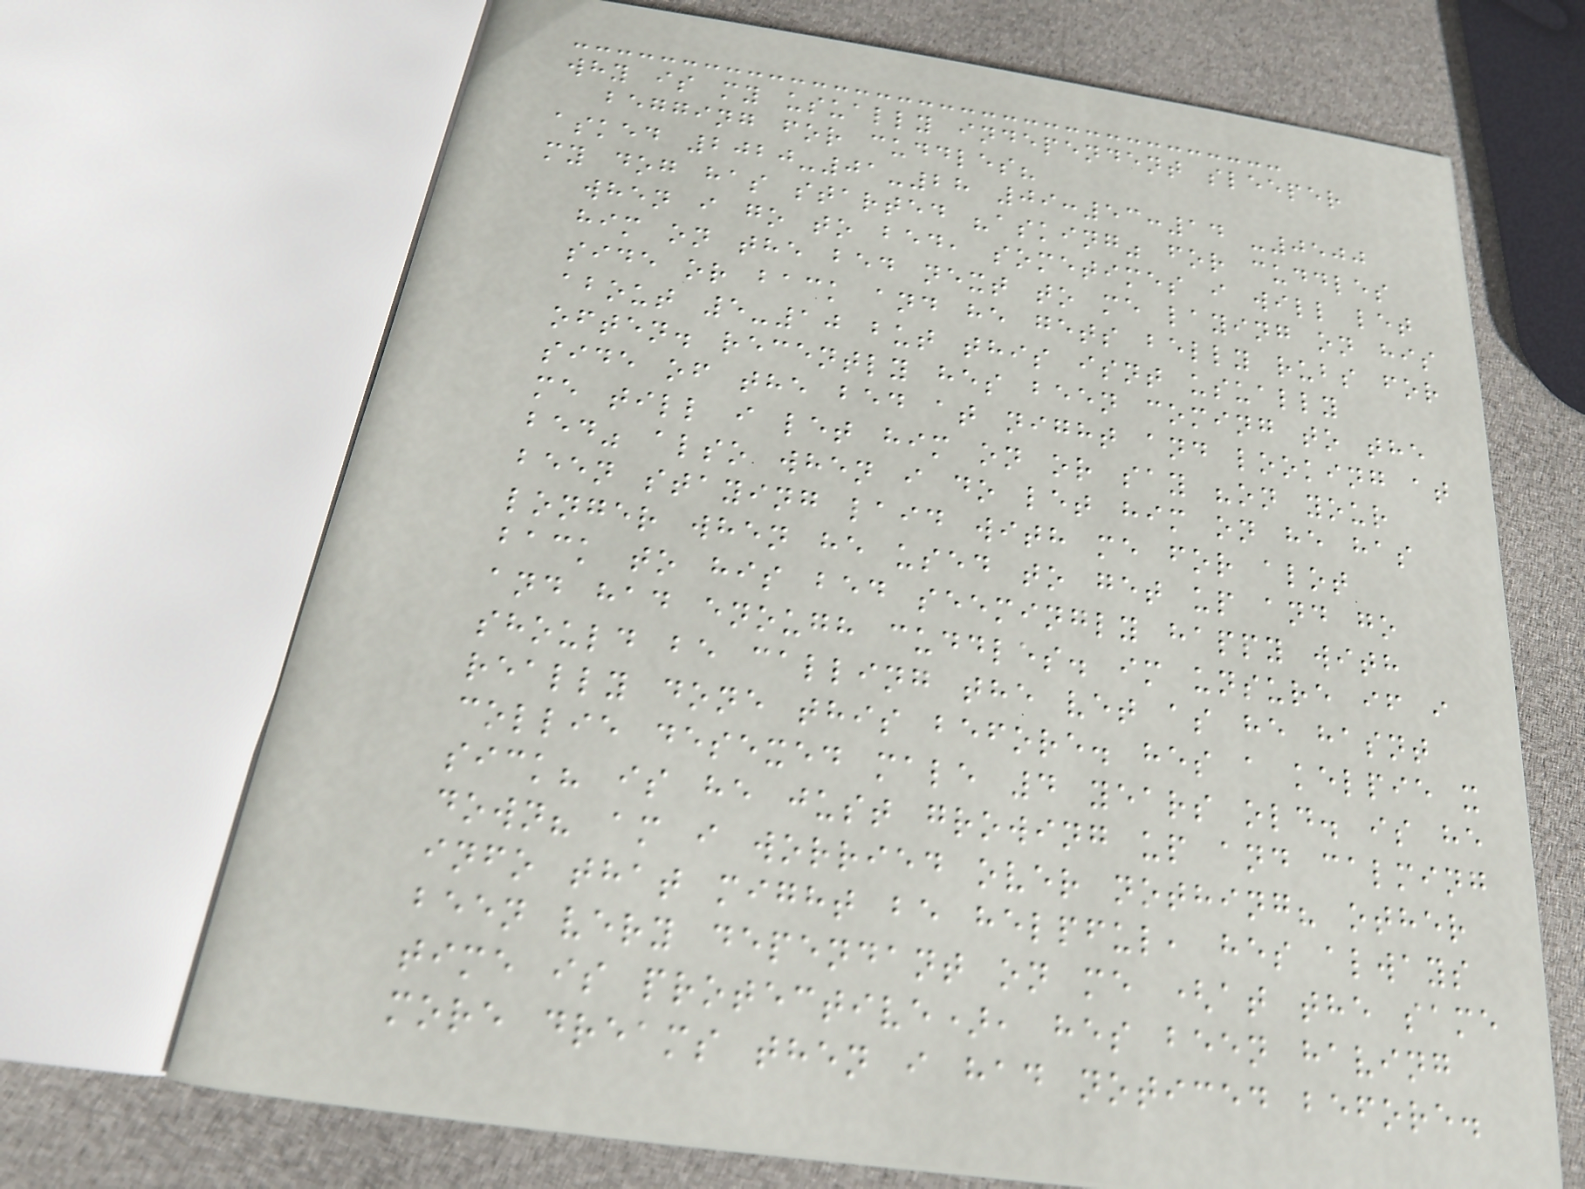why is my usually independent sleeper
begging for cuddles?
asked 2020-01-28 09:53:14 -0500
my dog has started "asking" for cuddles
when i go to bed, sometimes i will let
him on the bed next to me laying on his
side or back and he gets belly rubs for
about 5-10 but this isnt usually
often. recently hes been coming to the
side of the bed at night and looking at
me till i let him on or say "on your
bed" also when i do let him on he has
been staying laid with me for alot
longer when he used to get up and go
back to his bed seemingly happy with
and had enough cuddles. im unsure if i
should be calling the vet as he hasnt
really done this before. hes a kelpie x
collie desexed male 4 years old. is he
sick? is he just growing up and calming
down? am i worried over nothing? other
info that might be helpful, hes always
been very dependant on me (at the same
time is protective), hes been having
more dreams then i had noticed before.
